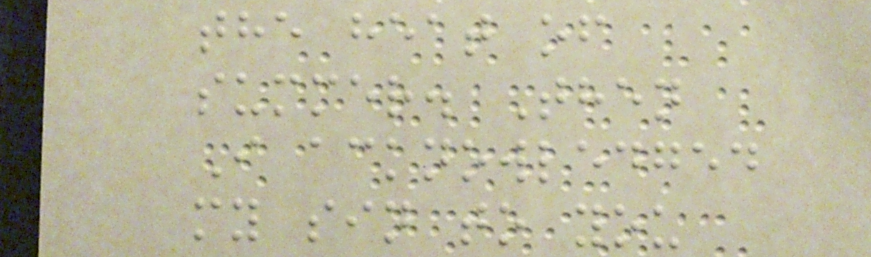the heat of
summer. Then
I acknowledged
my sin to you
